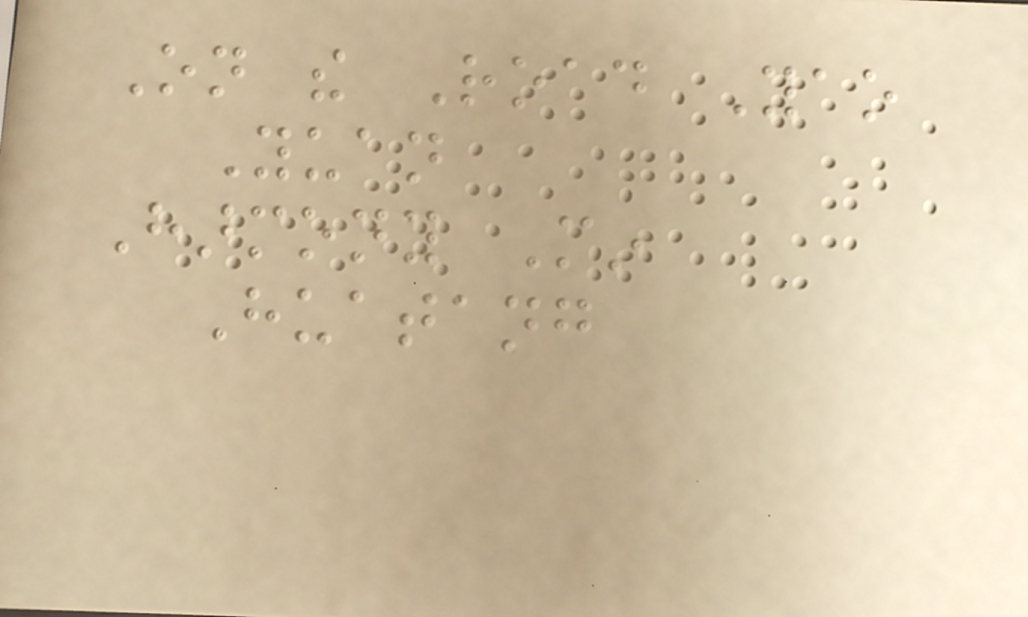On the Road Yao
Yuan
Harmony Min
Huatang
